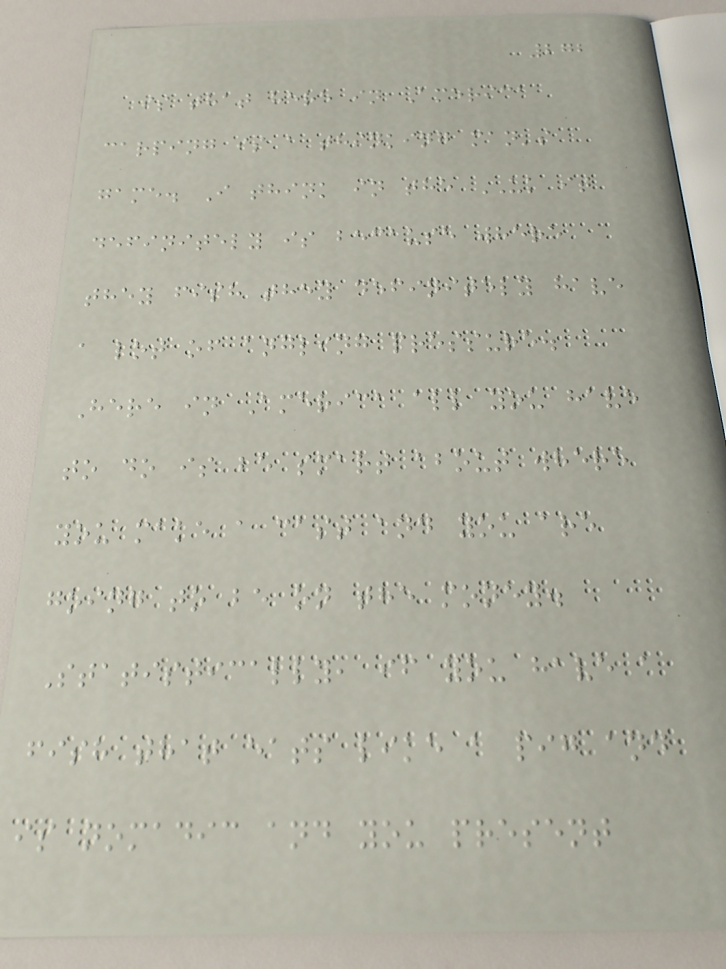272
is that here in America
carping is a thinking man's
game. I think in the UK it
definitely is because where
they fish they definitely have
a lot of angling pressure.
Here in America all you have
to do is be smart about where
you make a cast and you are
going to be on the money.
Statistically, if you have a
fish that eats like a pig and
is nomadic and you present
